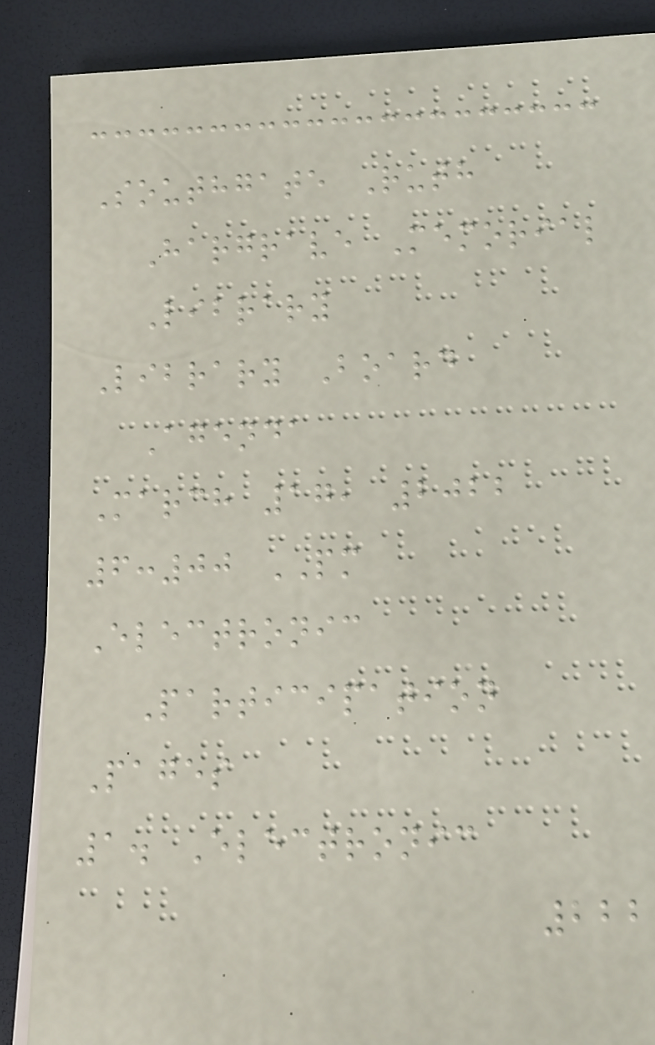Southgate Ruth
Hargrave Memorial
Library
Library Board
Agenda
March 17, 2022
6:00 PM
Electronic
Participation
Pages
1. Electronic
222
